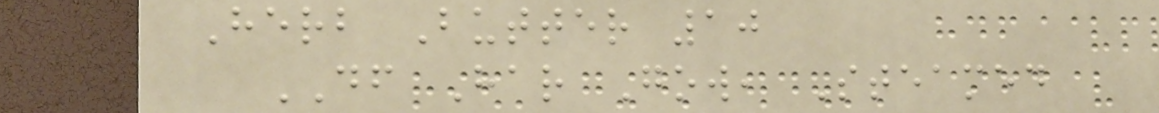Herb Butter 10
DF Har Gow, Steamed
